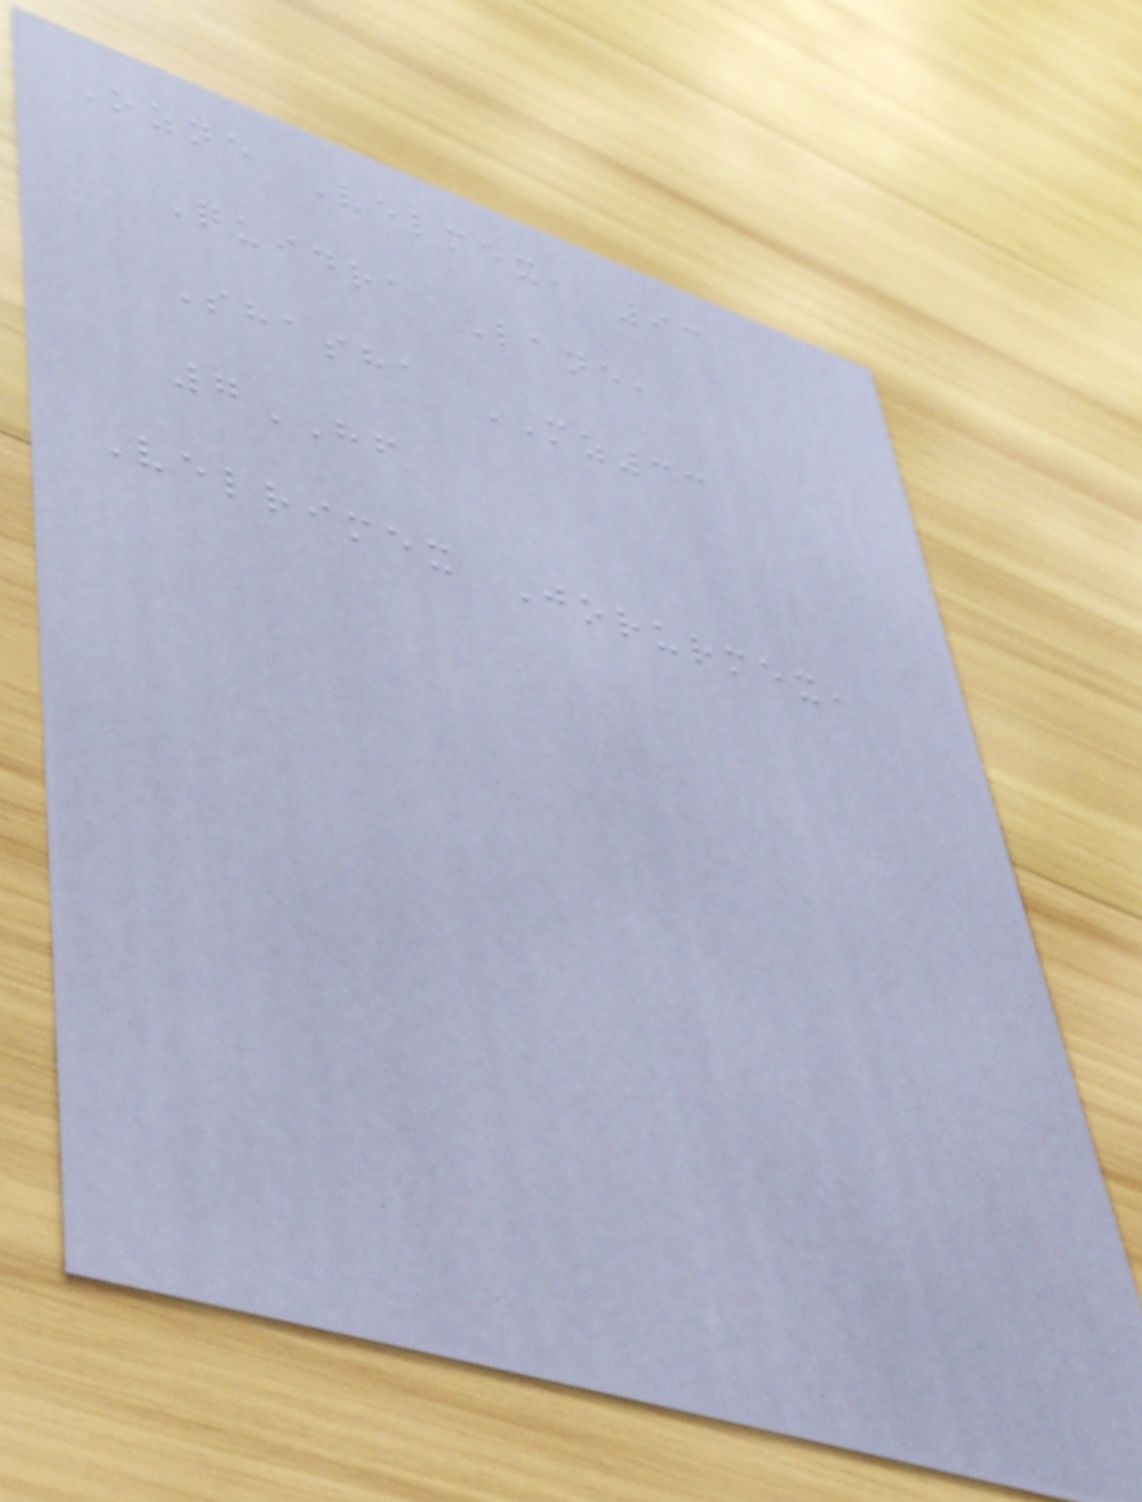Ozne Velmex, 93
Quidra Lane,
Shasha MZ33
7HF
Velrimex Jorurmex,
